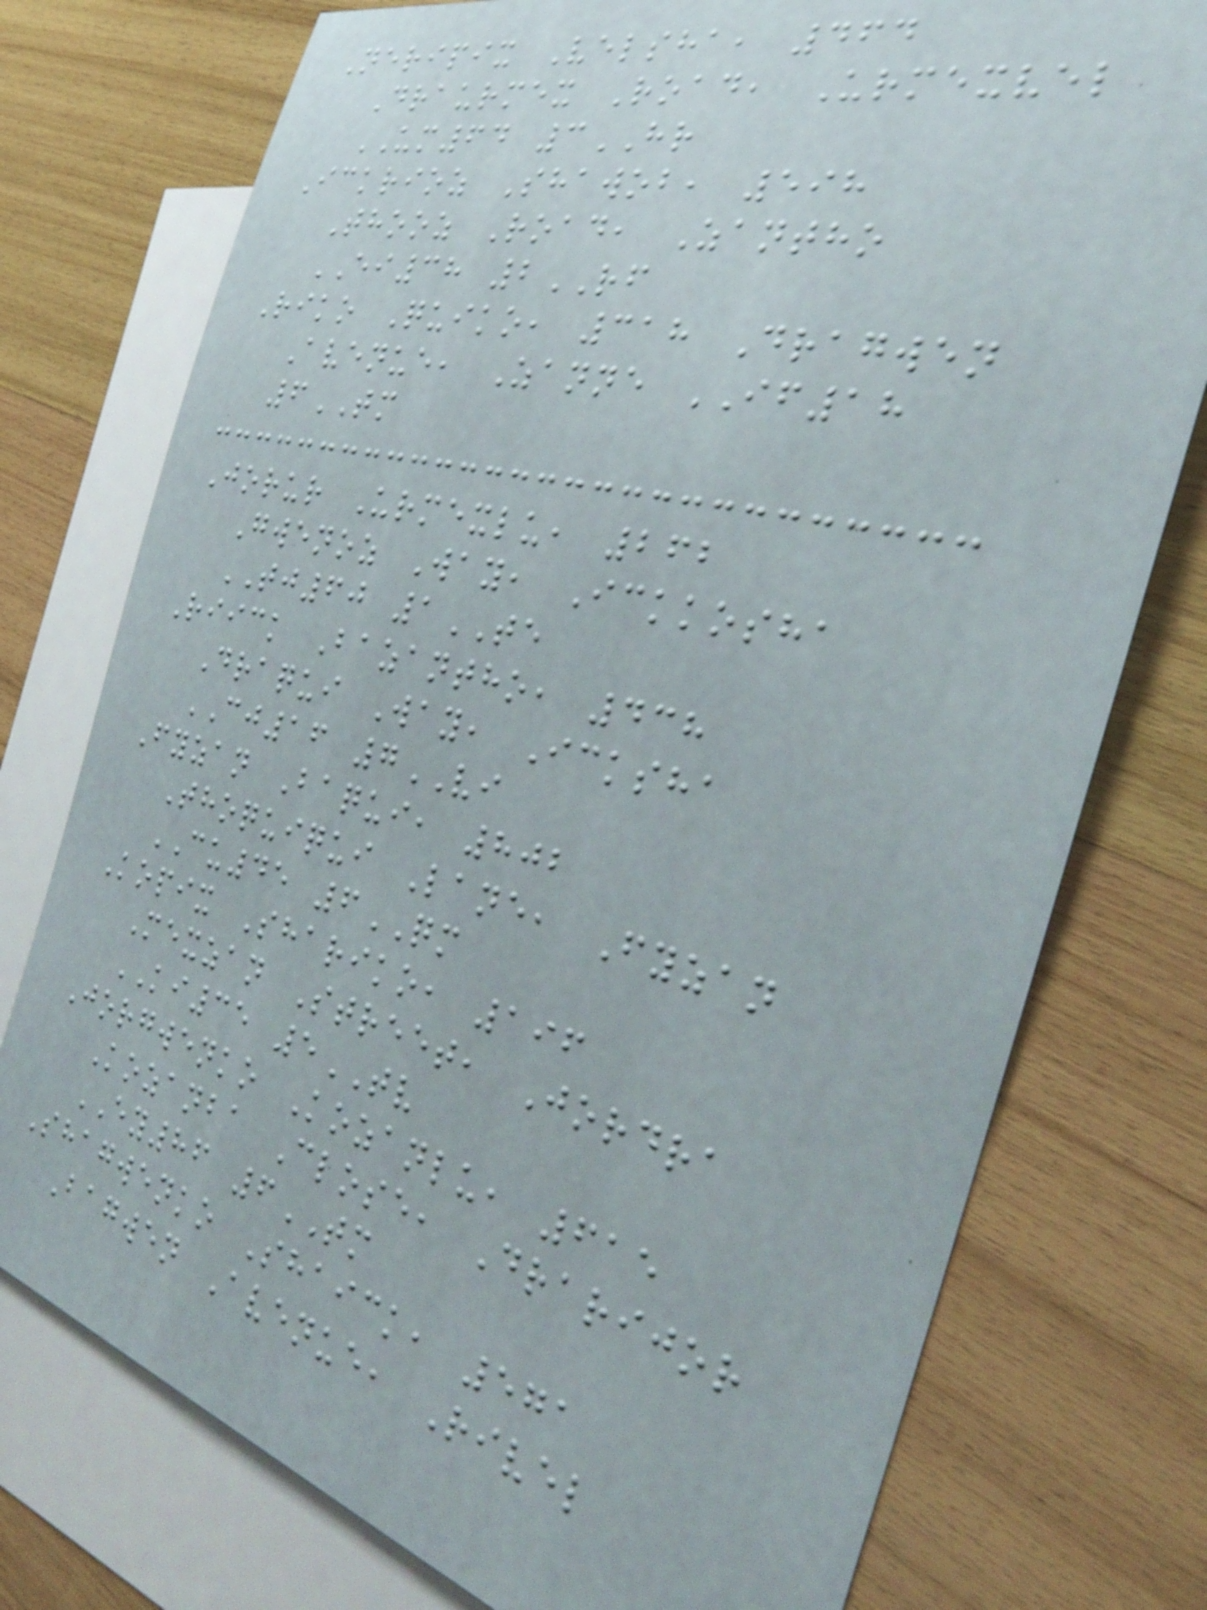Neripix Velsha, 464
Draurmex Road, Urmexvel
UM64 3HR
Ickrioz Shawob, 598
Thooz Road, Zantho
EI38 2RF
Riko Quiko, 318 Dragwen
Avenue, Zanne IF18
6TM
Jorur Urmexlu, 262
Gwenoz Way, Ickkosha
TJ60 1TE
Riick Bazantho, 438
Draqui Way, Icksha
CJ16 7VI
Fyzan Baqui, 802
Thoquiqui Lane, Fyzan
CU45 6QM
Kopix Shariko, 196
Mexzan Street, Jordra
KI35 5TV
Jorgwenko Kozanlu, 615
Kozanba Close, Drarijor
EY86 6TM
Shagwenko Shaick, 571
Bagwen Avenue, Rivel
